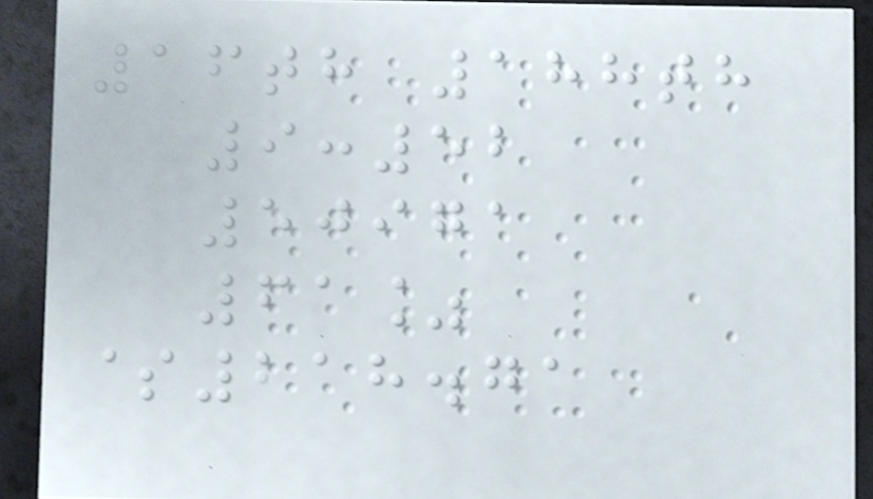16th 188th
9:52
50971
61%
$218.71
